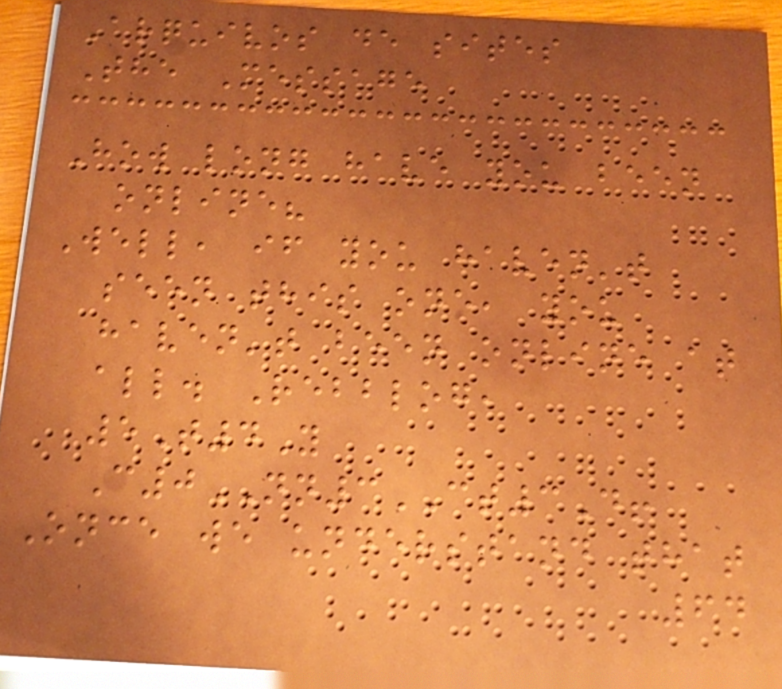Arquivos de sites
The Message
How long have you been
online?
Well, if you haven't
seen this one, you
haven't been online at
all. Rebblog,
5T4Y
C0NN3CT3D!
Once we understand that
64
